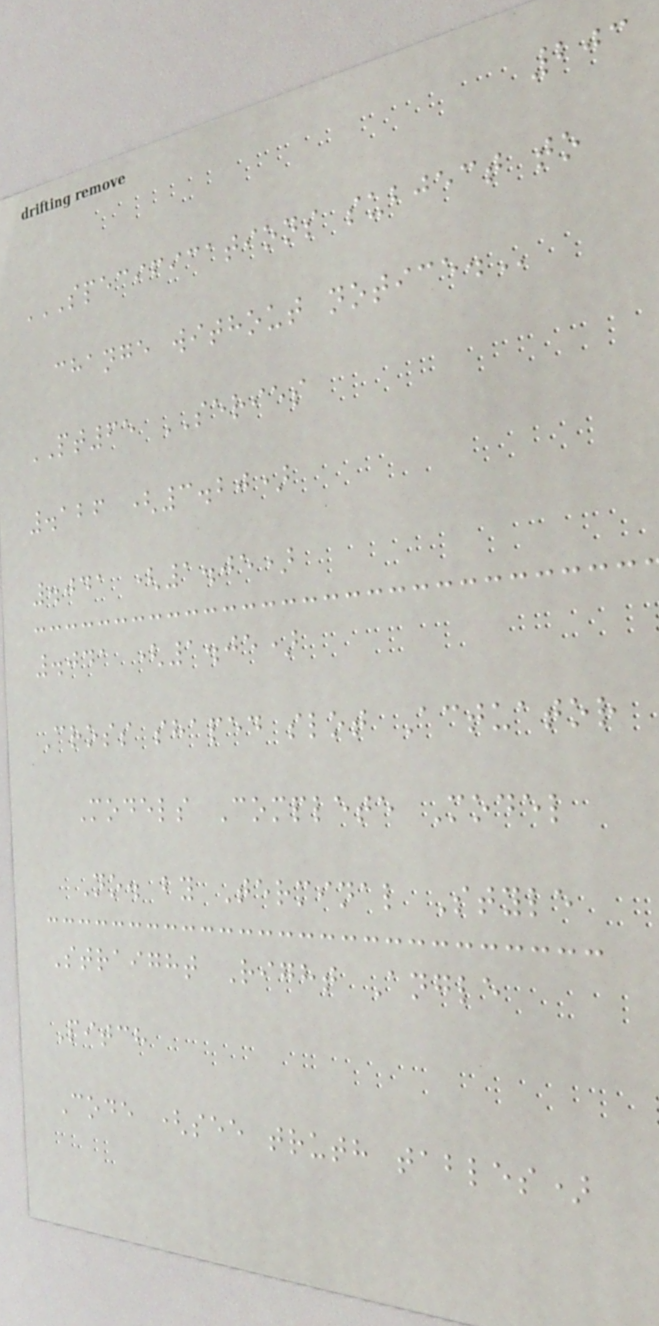203
SPECIFICATIONS SUBJECT TO
CHANGE WITHOUT NOTICE.
PT65 SERIES
.126 (3.20)
.041 (1.05)
.041 (1.05)
Cross shaped slot Actuator
Models Complete Model
No. by Terminal Style
Straight Right Angle
Pitch
Code (see truth tables)
